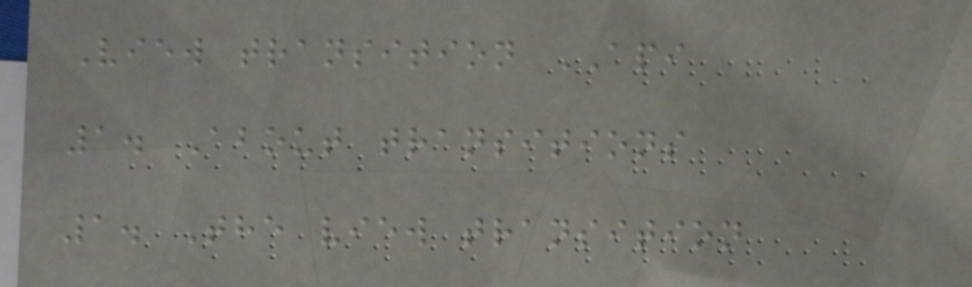View transition API
1. About transitions
1. The view transition
